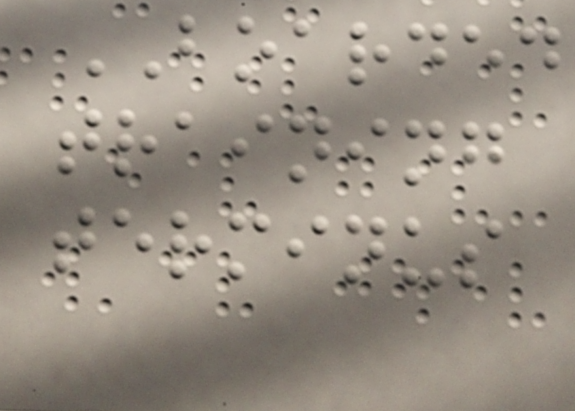BOARDED
training
terminus
